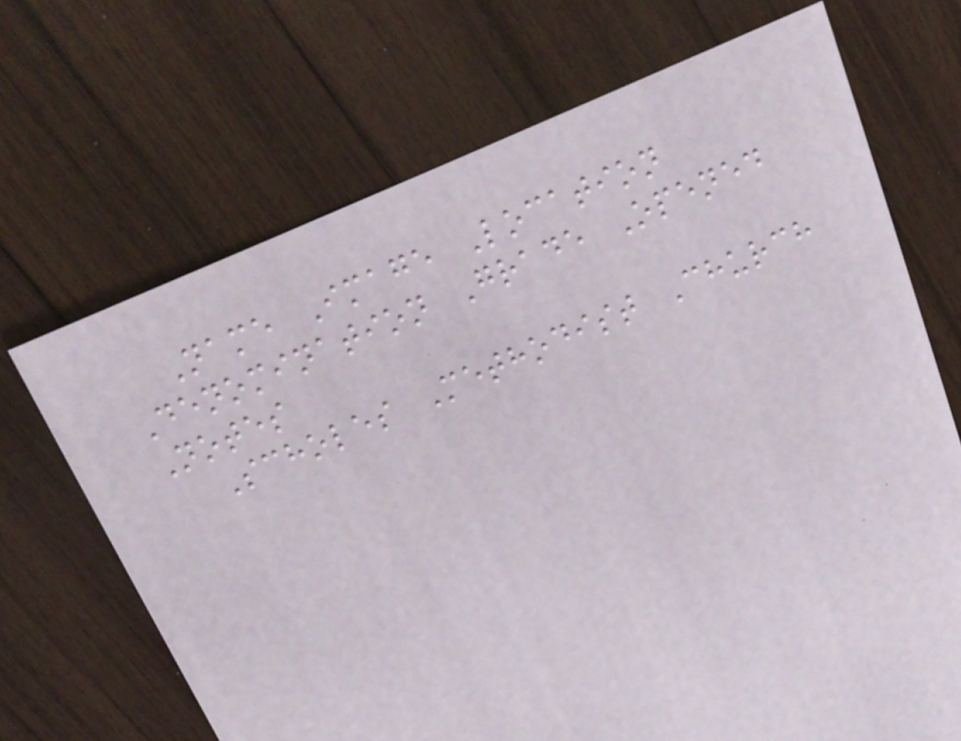Name Image Location
Denomination Grade Opened
Notes
Scholes Methodist Church
